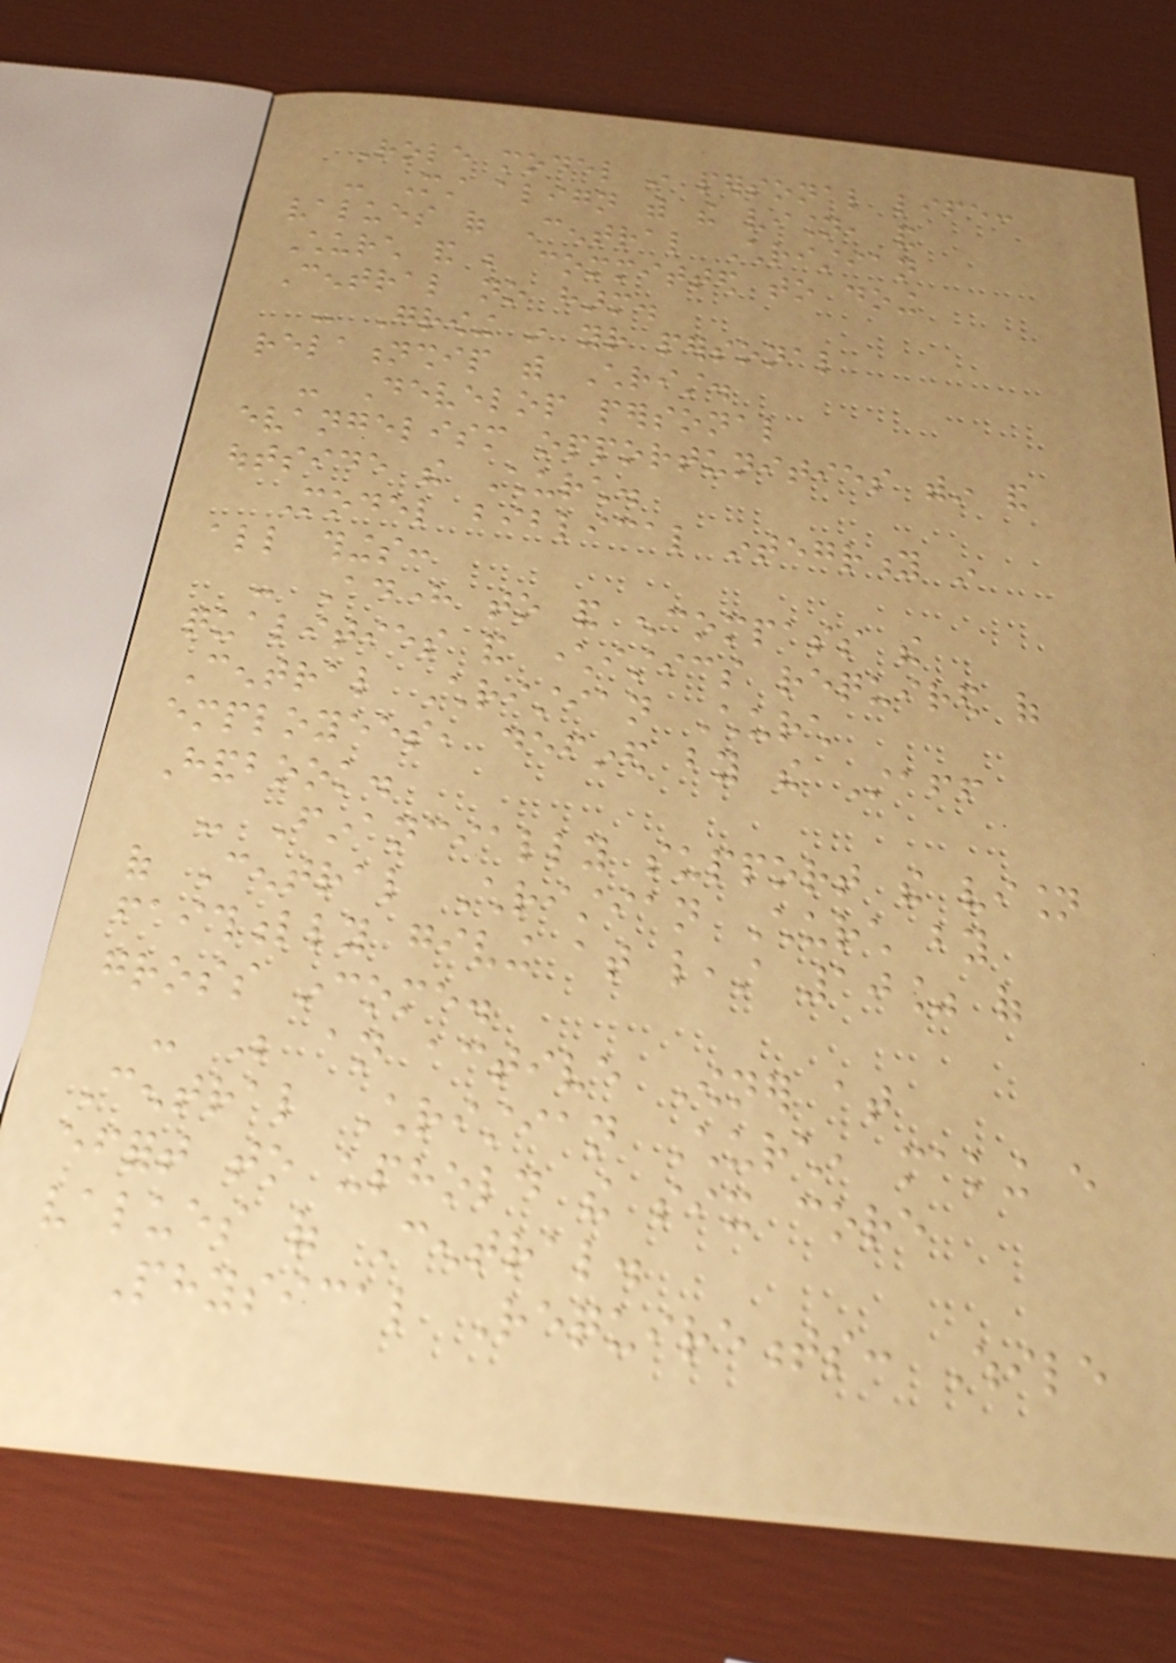Role model in personal life:
- Must align with the vision, and
values of Central Christian
Church and be committed to doing
Central no harm.
- Growing in your personal
relationship with Christ.
- Develop personal
evangelism opportunities within and
outside the Church.
Model biblical integrity in
all things:
- Adhere to and encompass the
qualities and characteristics required of
Central Christian Church
employees, defined by the Staff
Handbook.
- Financially support the vision
of Central Christian Church by
faithfully giving at least 10% of
gross income.
- Be an active Owner at
Central Christian Church, making every
effort to uphold the six core
values of Central.
Physical Requirements: While
